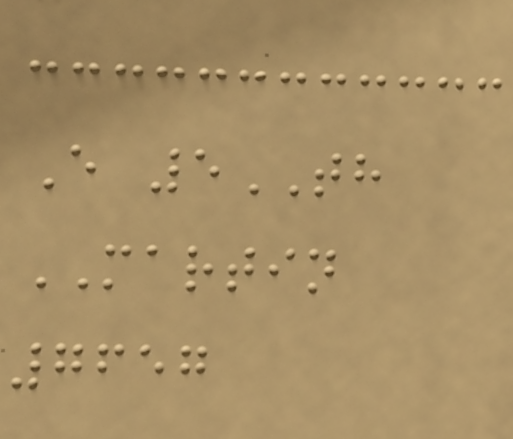E 5TH
MARTIN
7657
